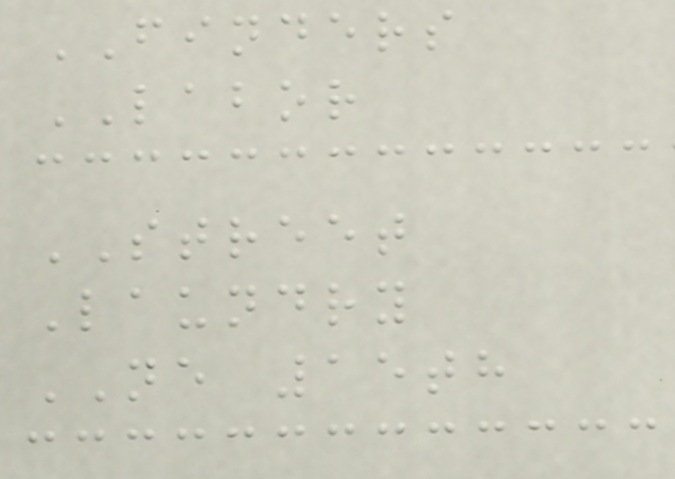FINDERS
LABOR
STREET
Laundry
NE 15th
